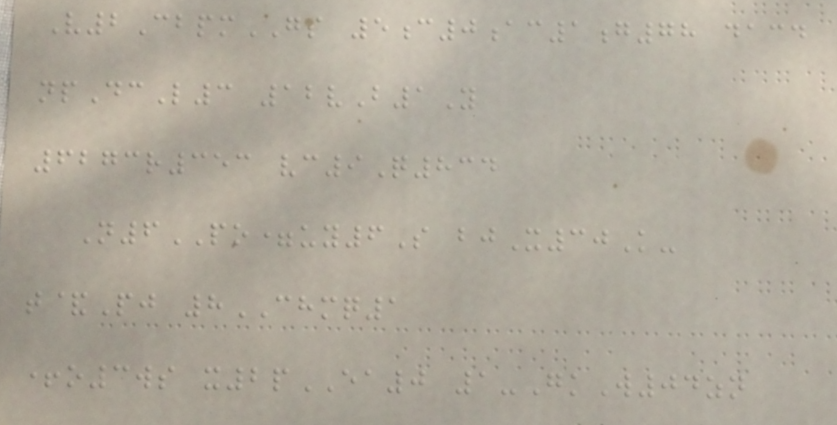V2CbpmGS 5c0ac1g78 dacd
npDcL3 12vB1Y
6273r353 vc9Q834
N6PO=uy6S bjX30K-
t&Pj 8CHMQ1
+o3ws x2pEA0 1-GkW04zn
